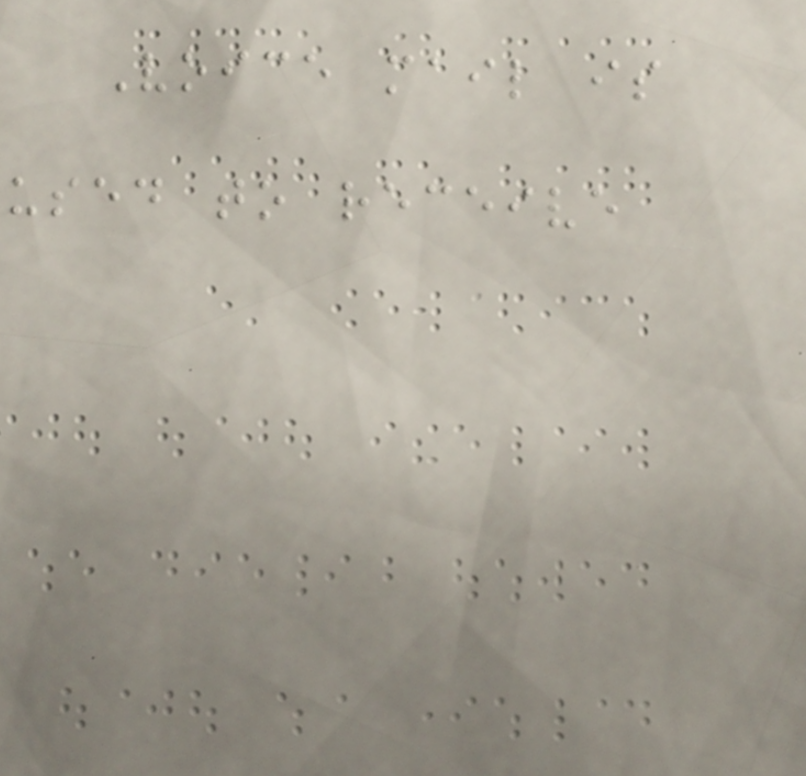Voice mail is
used to receive
